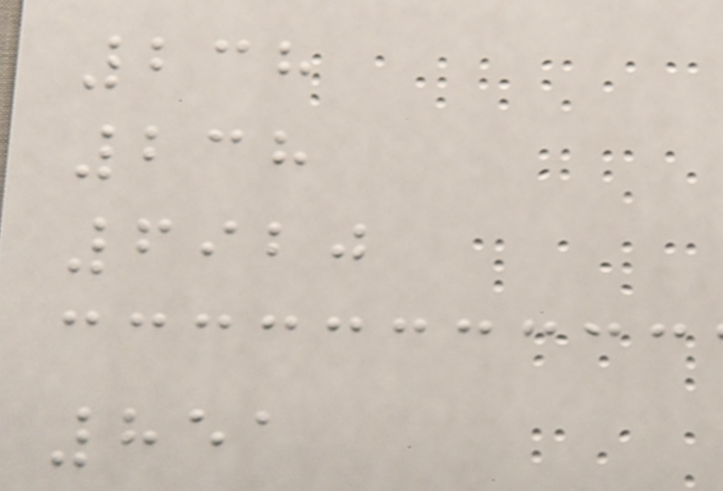238
238
6920
851
